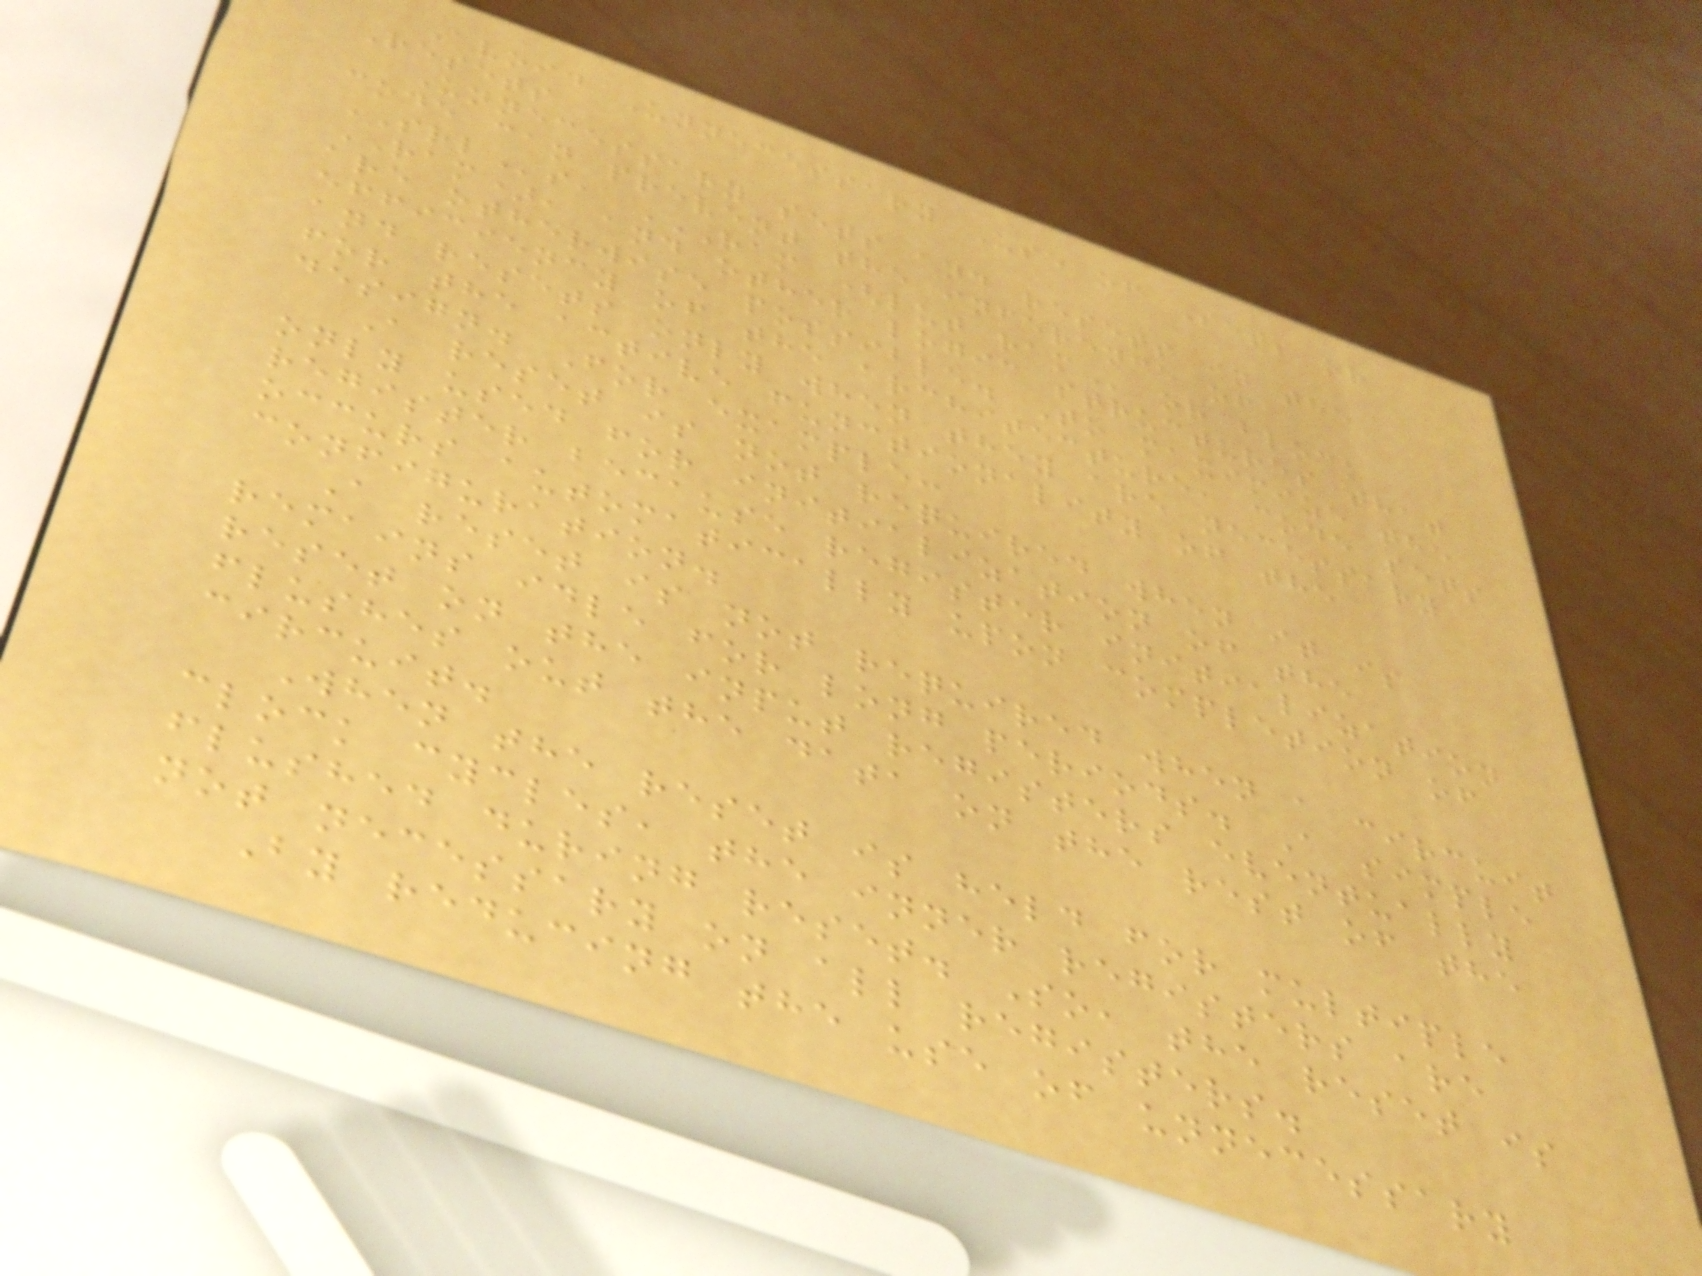Avoid Unnecessary Use of Sets or
Resets
Unnecessary sets and resets in the
code can prevent the inference of
SRLs, RAM (LUT RAM or block
RAM), and other logic structures that
are otherwise possible. To maximize the
efficiency of the architecture, code sets
and resets only when they are necessary
for the active functionality of the
design. For example:
A reset is not required when it is
only used for initialization of the
register because register initialization
occurs automatically upon completion of
configuration.
A reset is not required when a circuit
remains idle for long periods. A simple
reset on the input registers eventually
flushes out the data on the rest of the
circuit.
When the reset is held for multiple
clock cycles, the inner registers are
flushed during reset. So, the reset is
not necessary on all registers.
By reducing the use of unnecessary
